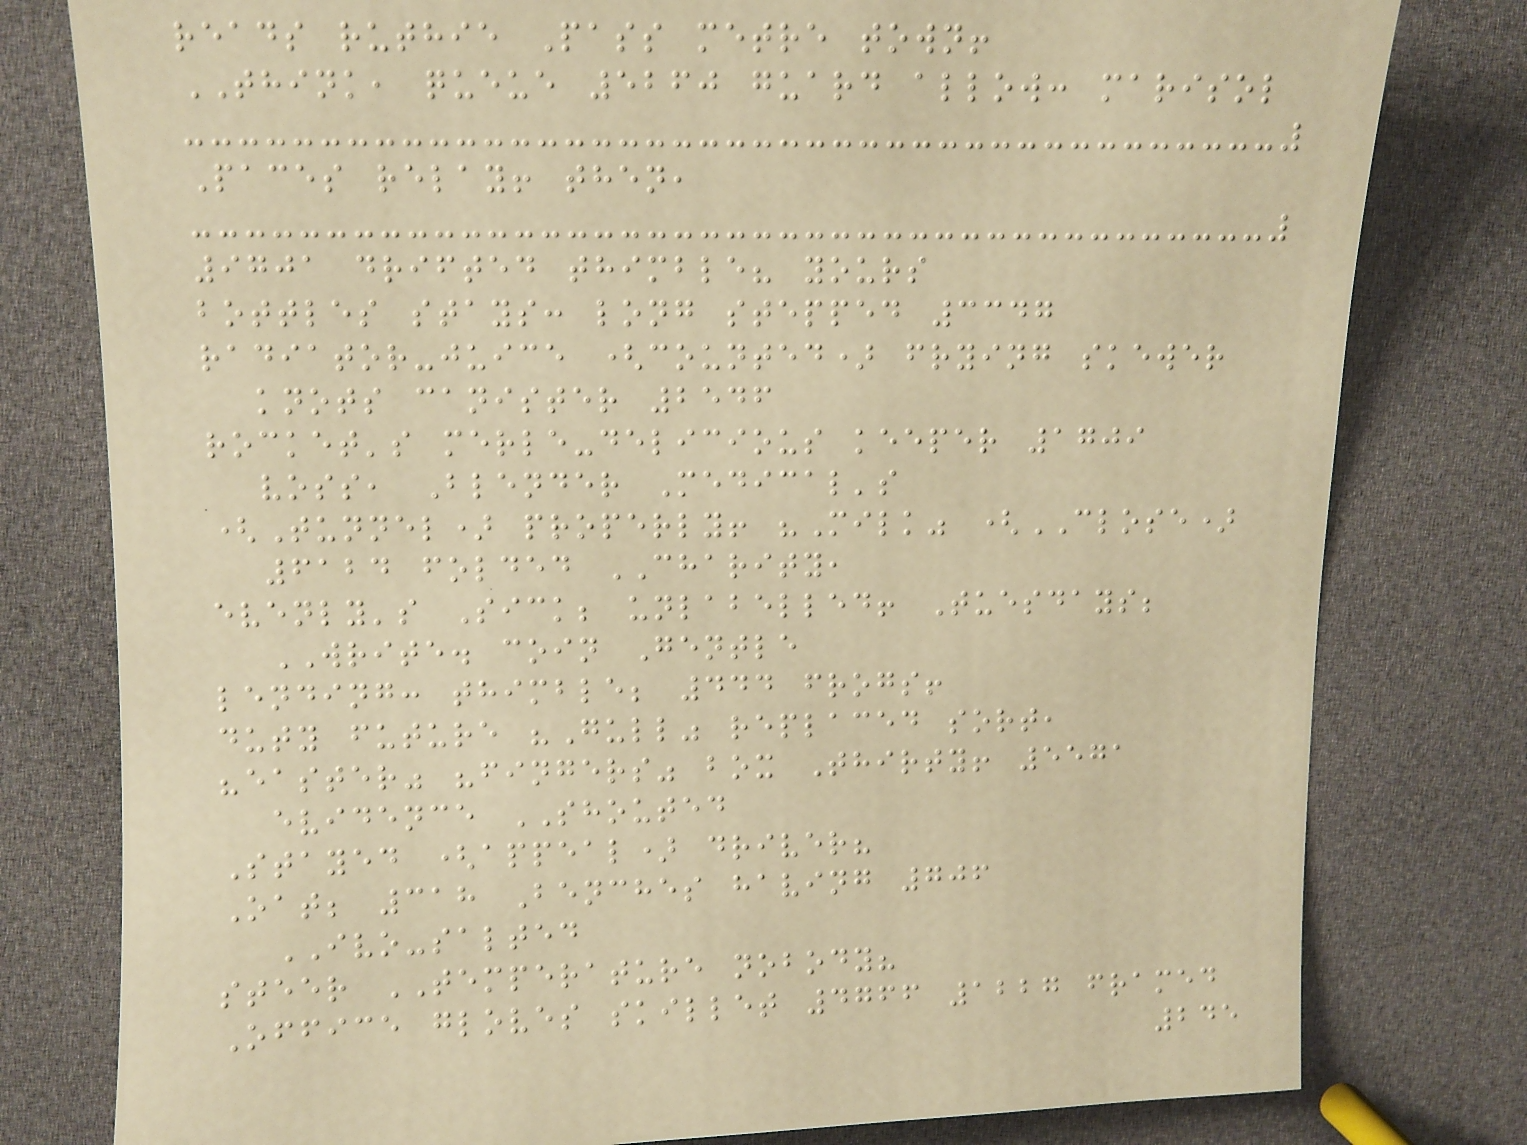reads ruthie Pass metre town!
THINK, queue 5260 guard allow: marisol
Paces relay! then,
9701 drifted thimble? yours
bottles stays: long stepped 3347
radiator-juice (counted) frying skewer
knots canister 2546
rocket's merle-delicious keeper 1709
voss, Blender Medical's
(Tunnel) properly! "Milk" (CLOSE)
6124 folded CHARITY,
evenly's Sick; unlabelled! Tuesdays;
WRITE. coin Gentle
lending: thimble; 444 frogs!
duty future "Gull" replaced sort,
"easter" "fingers" box Thirty! 5571
evidence SHOUTED
Stayed (appeal) driver?
Oat; 318 Benches having 706
IVO-salted
steer TEMPERATURE nobody?
Office gloves skillet 4766 1227 framed
245
